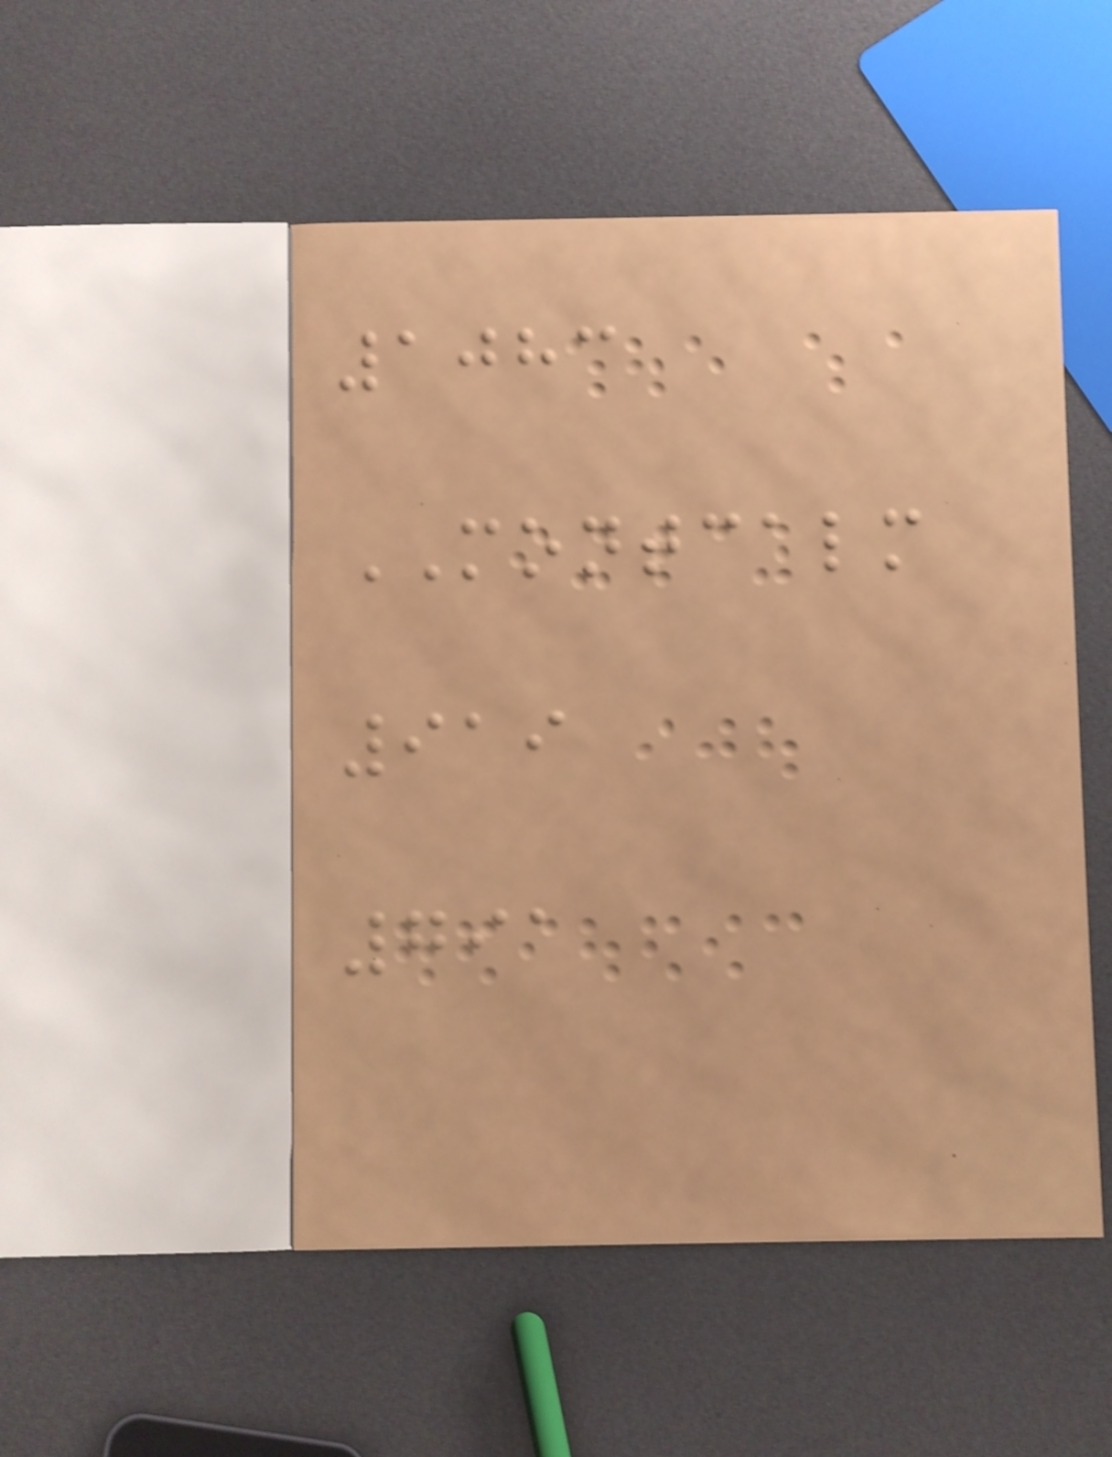1083
MONTCALM
919
791
